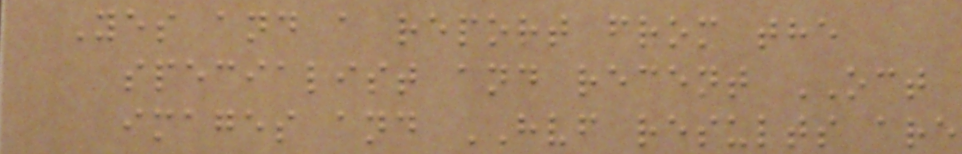Yes and a report from the
specialist and recent OCT
images and HVF results are
